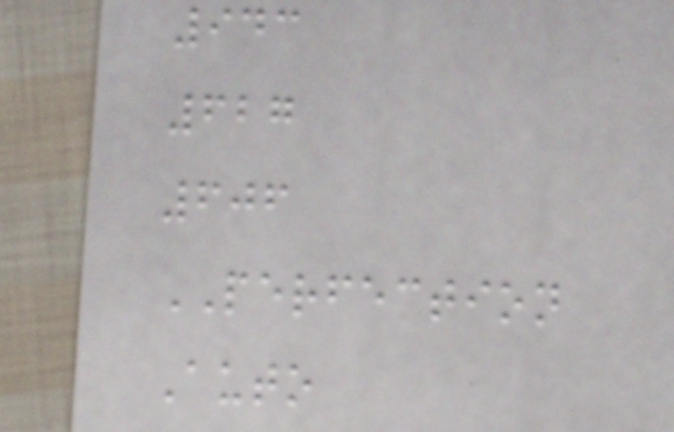943
627
606
PERFECTION
Auto
